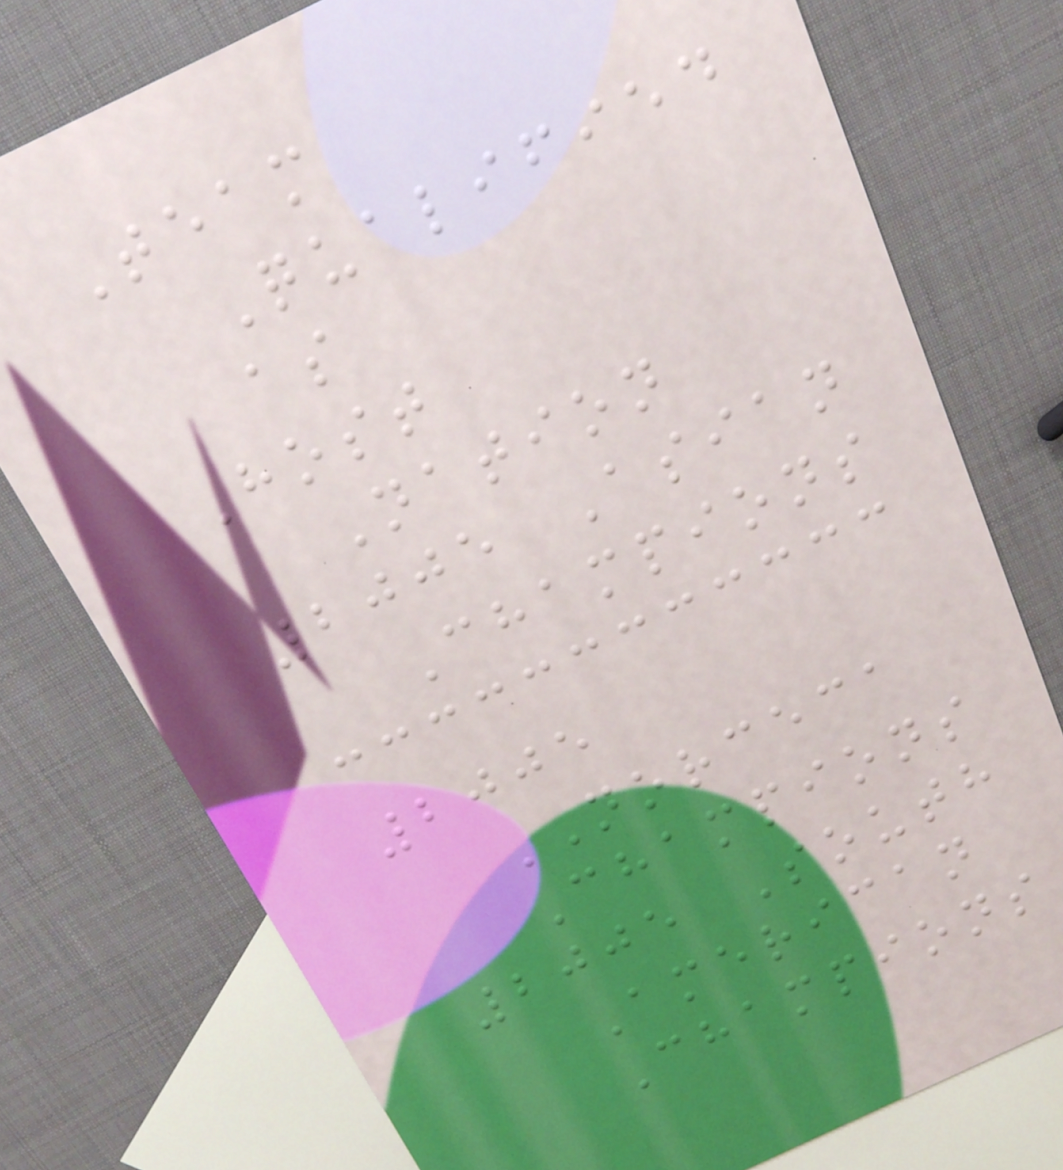Team
Qualified
as
Host
Nation
2005 Asian
Champions
2005
NORCECA
Champions
2005 South
American
Champions
